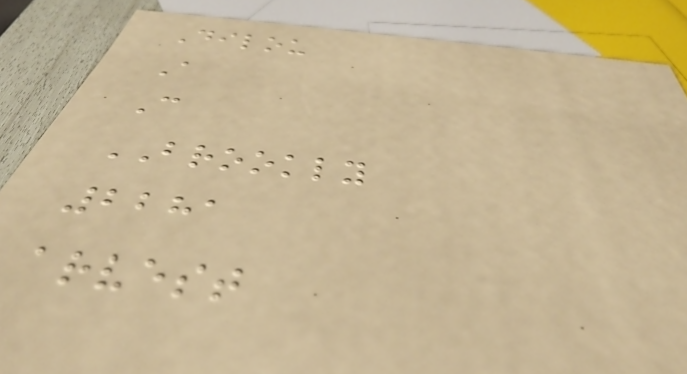Dilou
A
C
BROOKLY
2281
arvest
